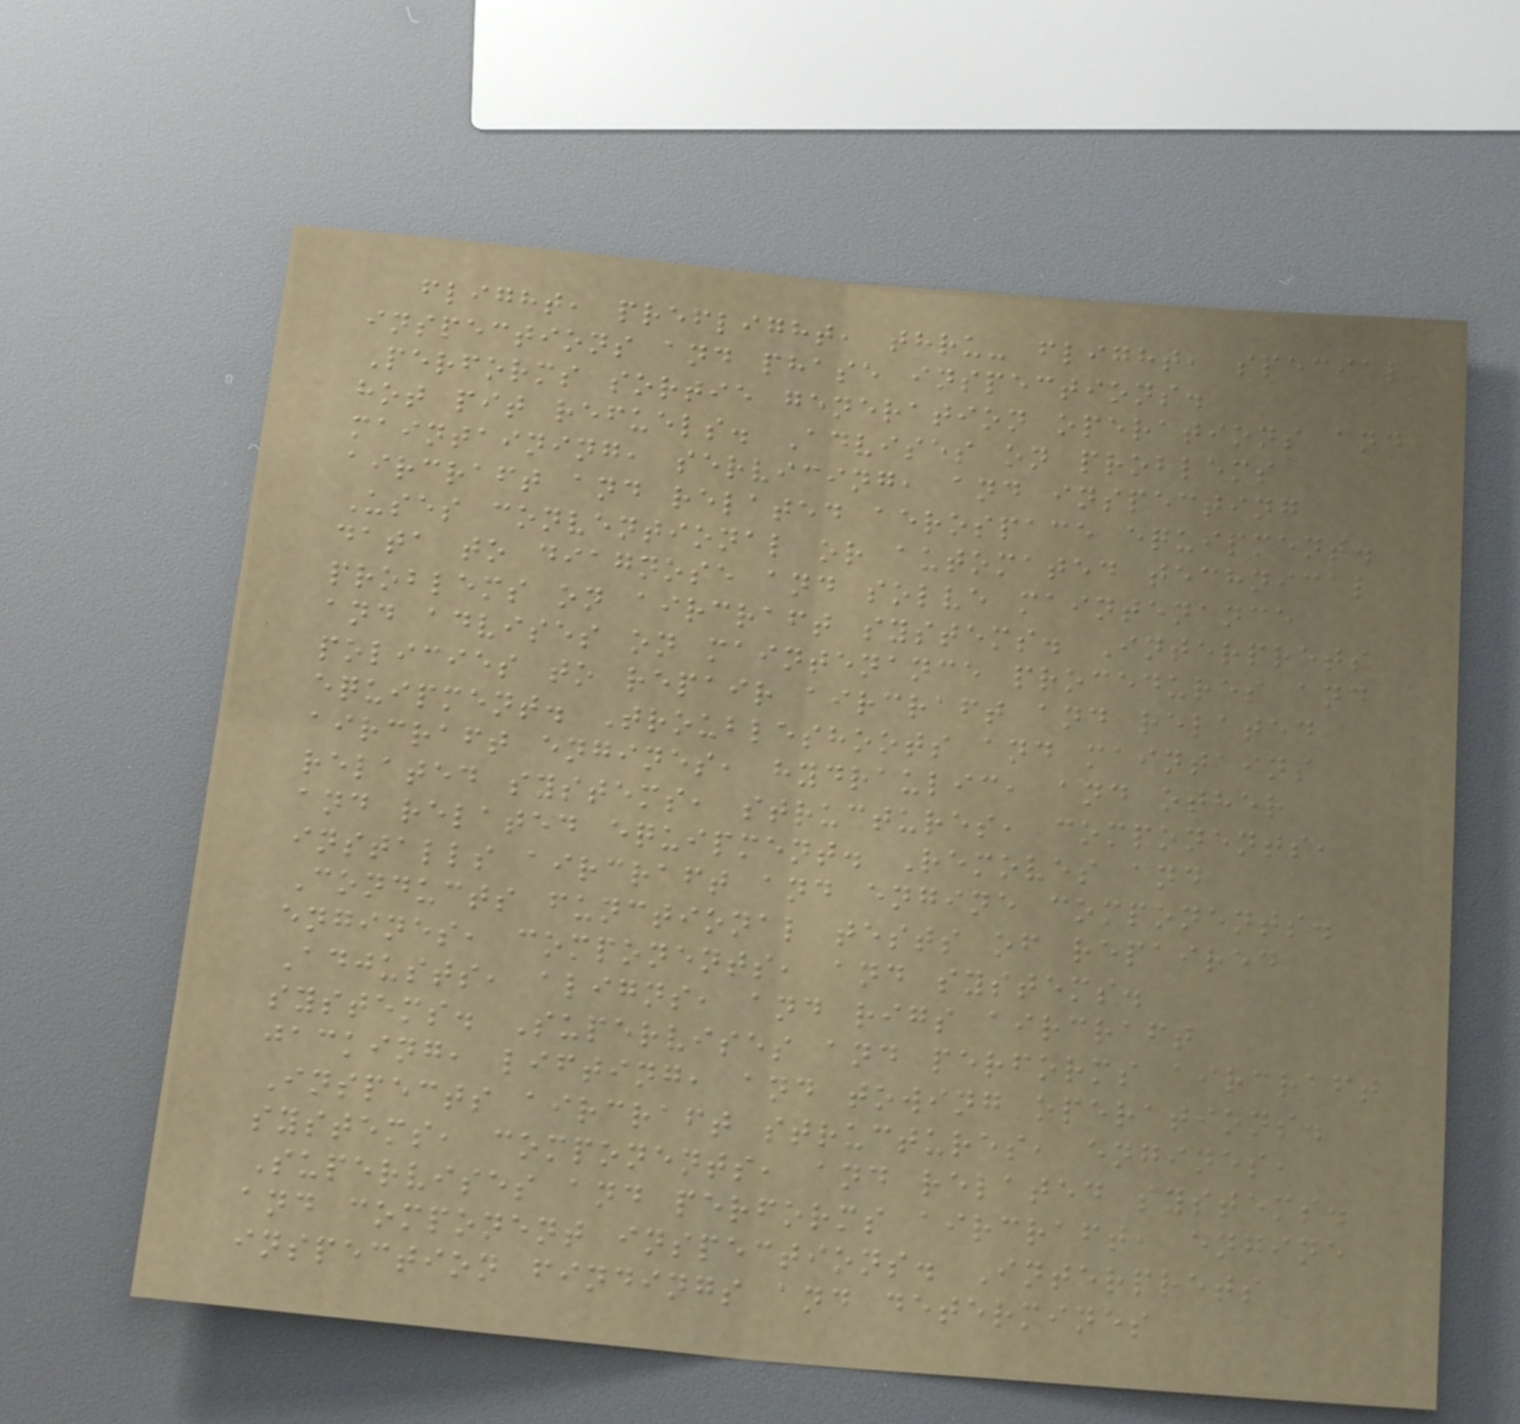flight, preflight, thru- flight, special
inspections and phase inspections.
Performs sortie generation operations and
hot pit refuels. Advises on problems
maintaining, servicing, and inspecting
aircraft and related aerospace equipment.
Uses conventional or automated technical
data to diagnose and solve maintenance
problems on aircraft systems. Interprets
and advises on maintenance procedures and
policies to repair aircraft and related
equipment. Troubleshoots and maintains
aircraft engines, hydraulic, and other
related systems, structures, components,
and related equipment. Removes and
installs aircraft and engine components.
Conducts functional tests of repaired
engines, components, and systems.
Adjusts, aligns, and rigs aircraft
systems. Supervises and performs aircraft
jacking, lifting, and towing operations.
Inspects aircraft structures, engines,
systems, components, and related systems.
Supervises and performs aircraft, engine
and component inspections. Interprets
inspection findings and determines
